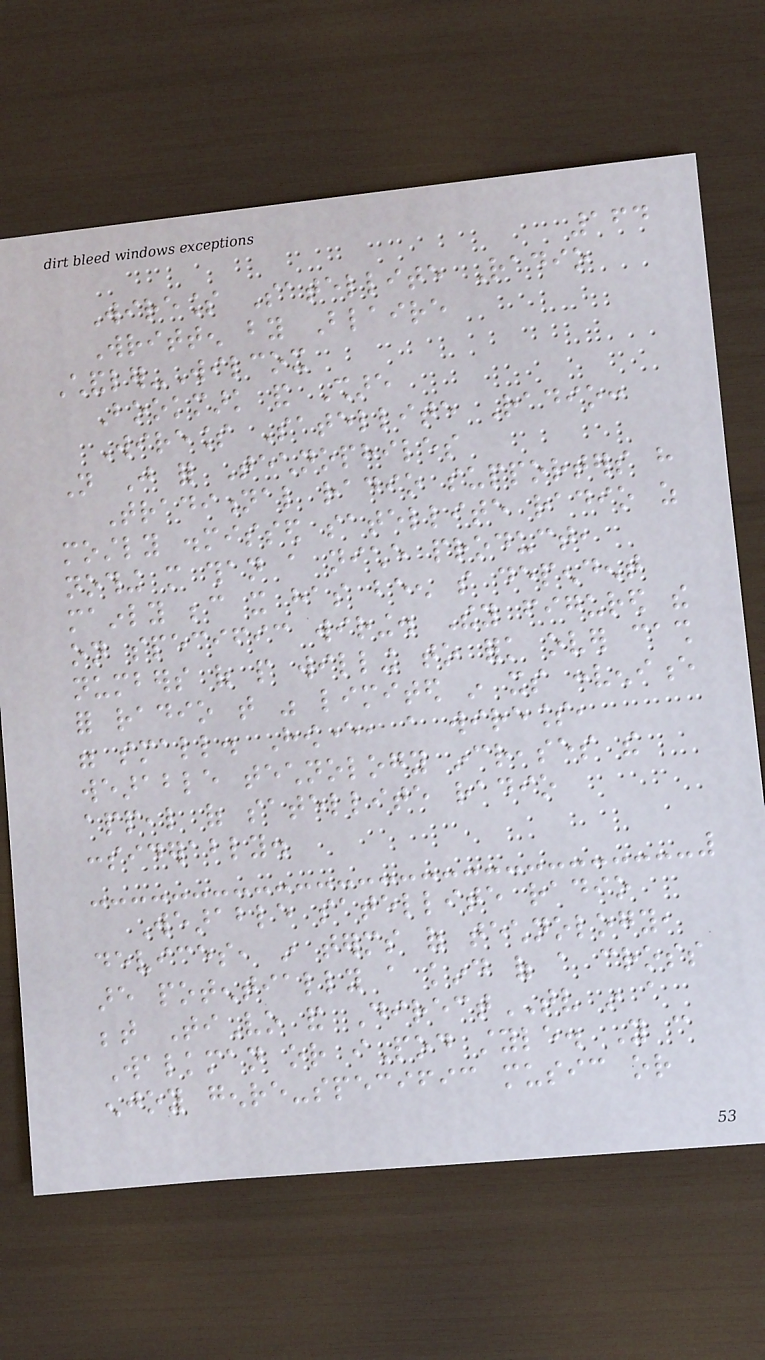164
Wireless Satellite Radio
Written by Blaire
Chandler-Wilcox
Bookmark and Share
Wireless Satellite Radio:
Not Just for Technophiles
Traditional radio supporters have
mostly dismissed satellite radio as
nothing more than a niche product,
mainly because it has been so dependent
on specific wiring. They figured the
numbers of people willing to fork over cash
for radio that was limited in its convenience
were small. However, a wireless,
wearable technology increases the
appeal of satellite radio
considerably.
Wearable satellite radio
devices, in terms of technology,
are potentially a kind of a cross
between TiVo and DirectTV in a
Walkman or iPod style. You can
enjoy genre-specific music or
